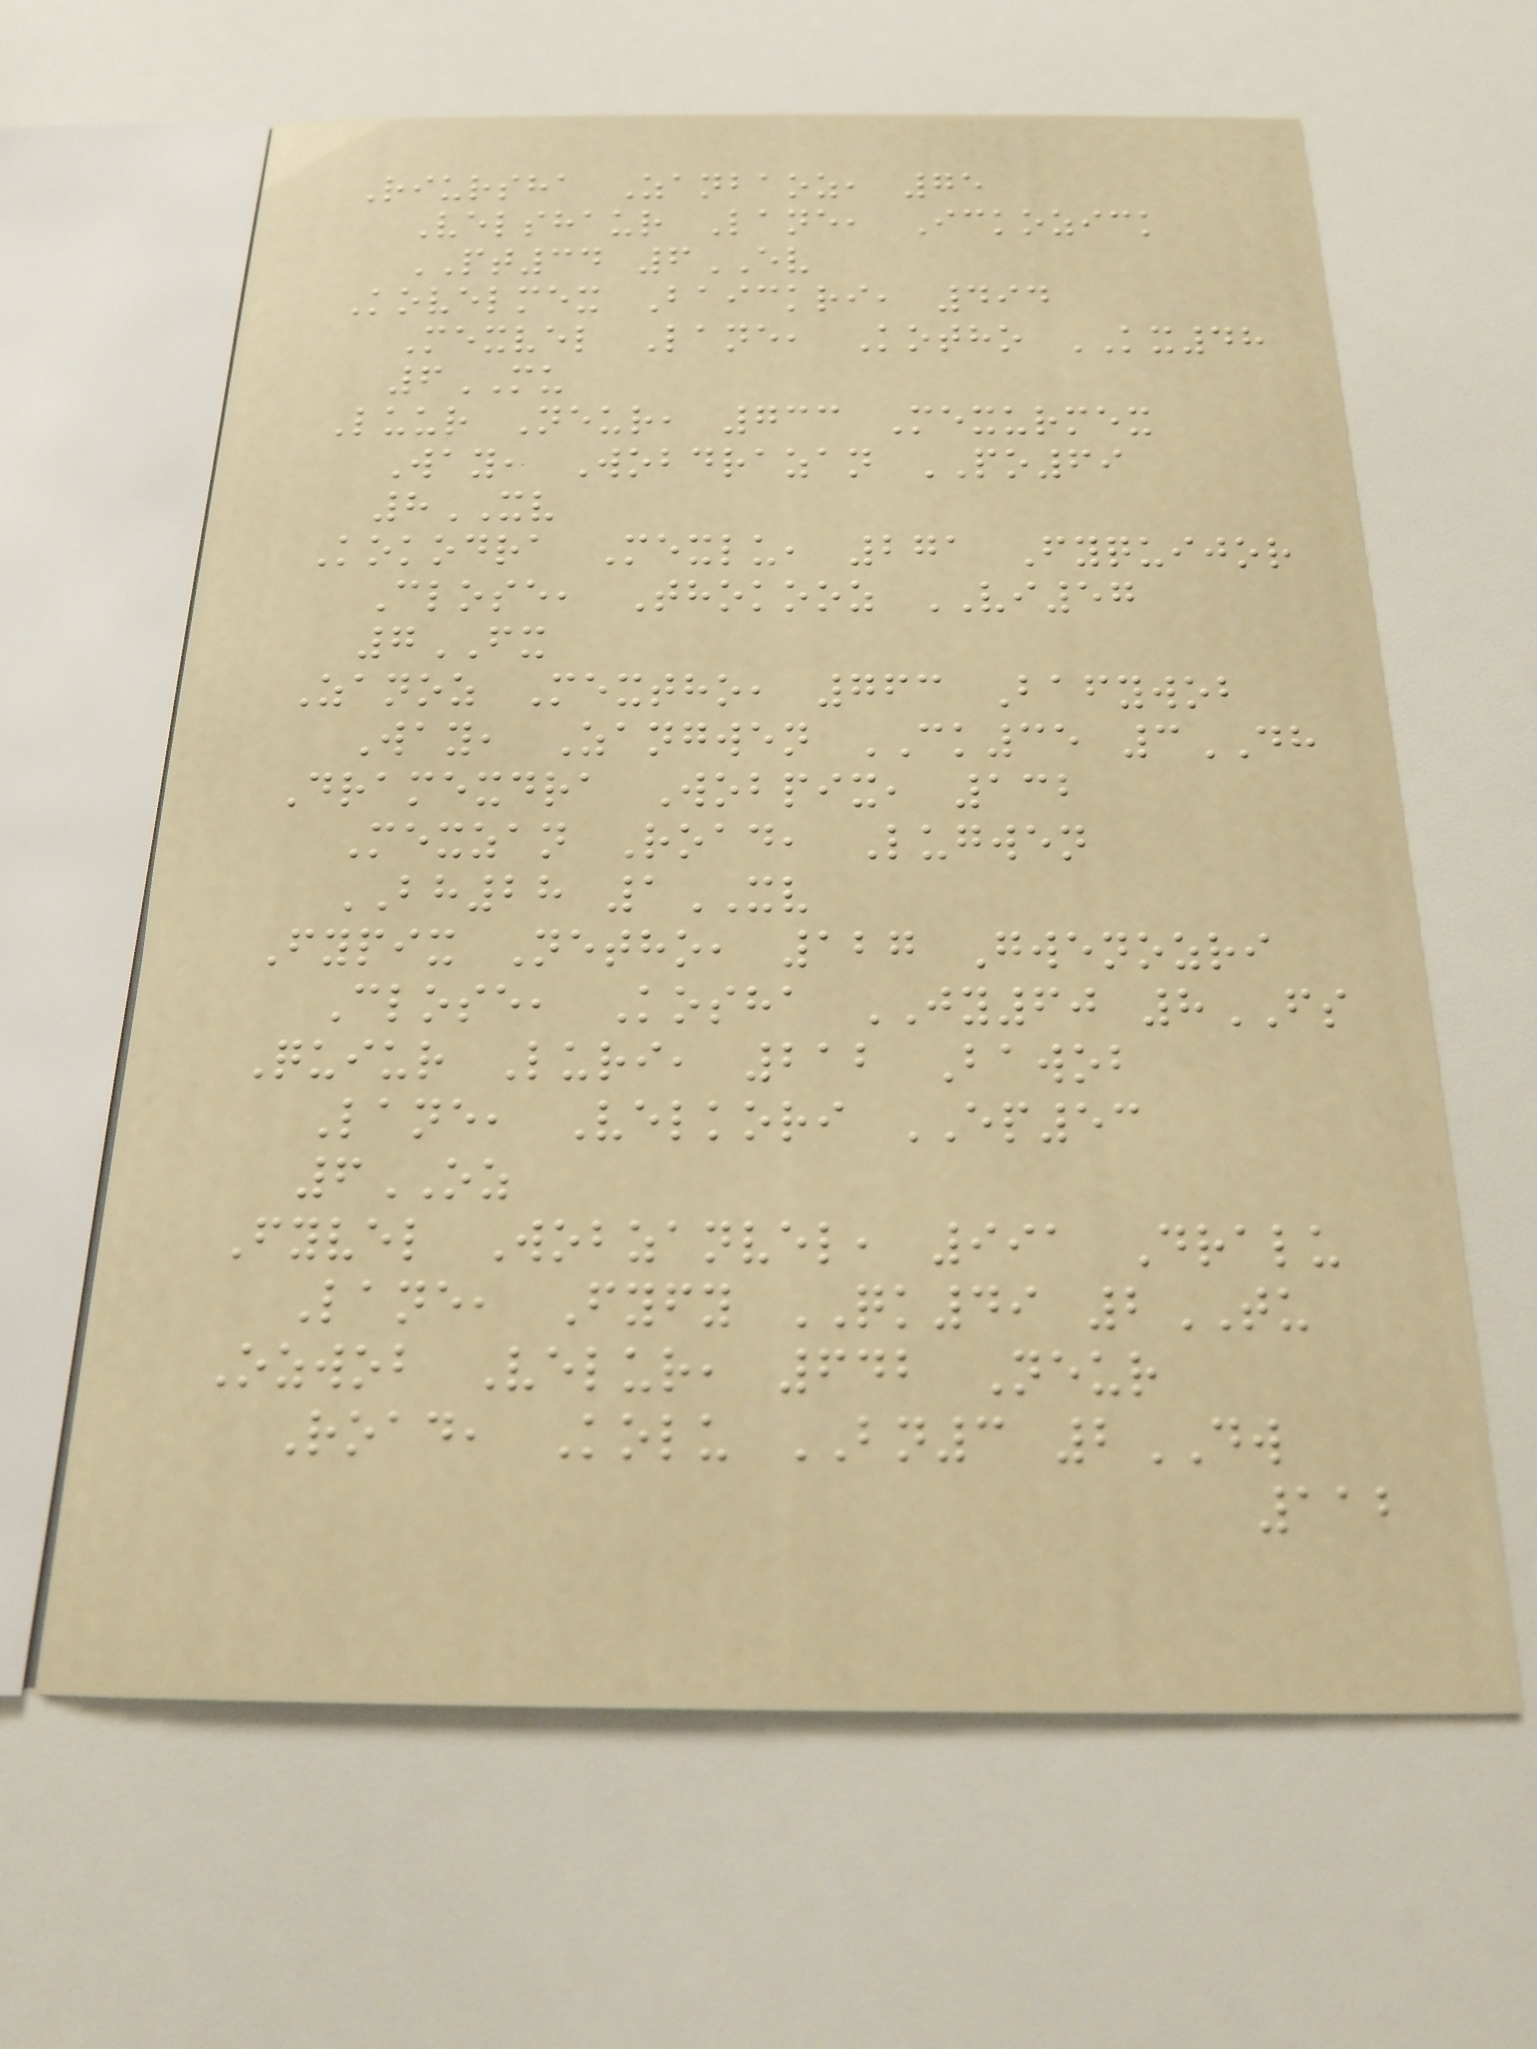Riursha Zanbaoz, 75
Velshaur Lane, Ickozick
PT34 6EV
Kovelmex Baickri, 494
Mexvel Lane, Kotho KX48
6MU
Luur Neur, 733 Mexurmex
Way, Wobdrazan PO69
8XV
Kokodra Mexlu, 271 Fyquijor
Close, Thokooz VI57
7FX
Zanoz Mextho, 763 Bafywob
Way, Zangwen CK35 3DH
Dramexdra Wobpix, 132
Mexzan Road, Lugwen
BH28 1XV
Fypix Netho, 127 Gwenozri
Close, Kosha JY60 8FS
Quiur Luri, 212 Bawob
Lane, Velkori EP53
6OZ
Fyvel Wobzanvel, 991 Dralu
Lane, Fyfy QK49 2TU
Ozwob Velur, 642 Neur
Road, Kolu BN3 2DW
112
